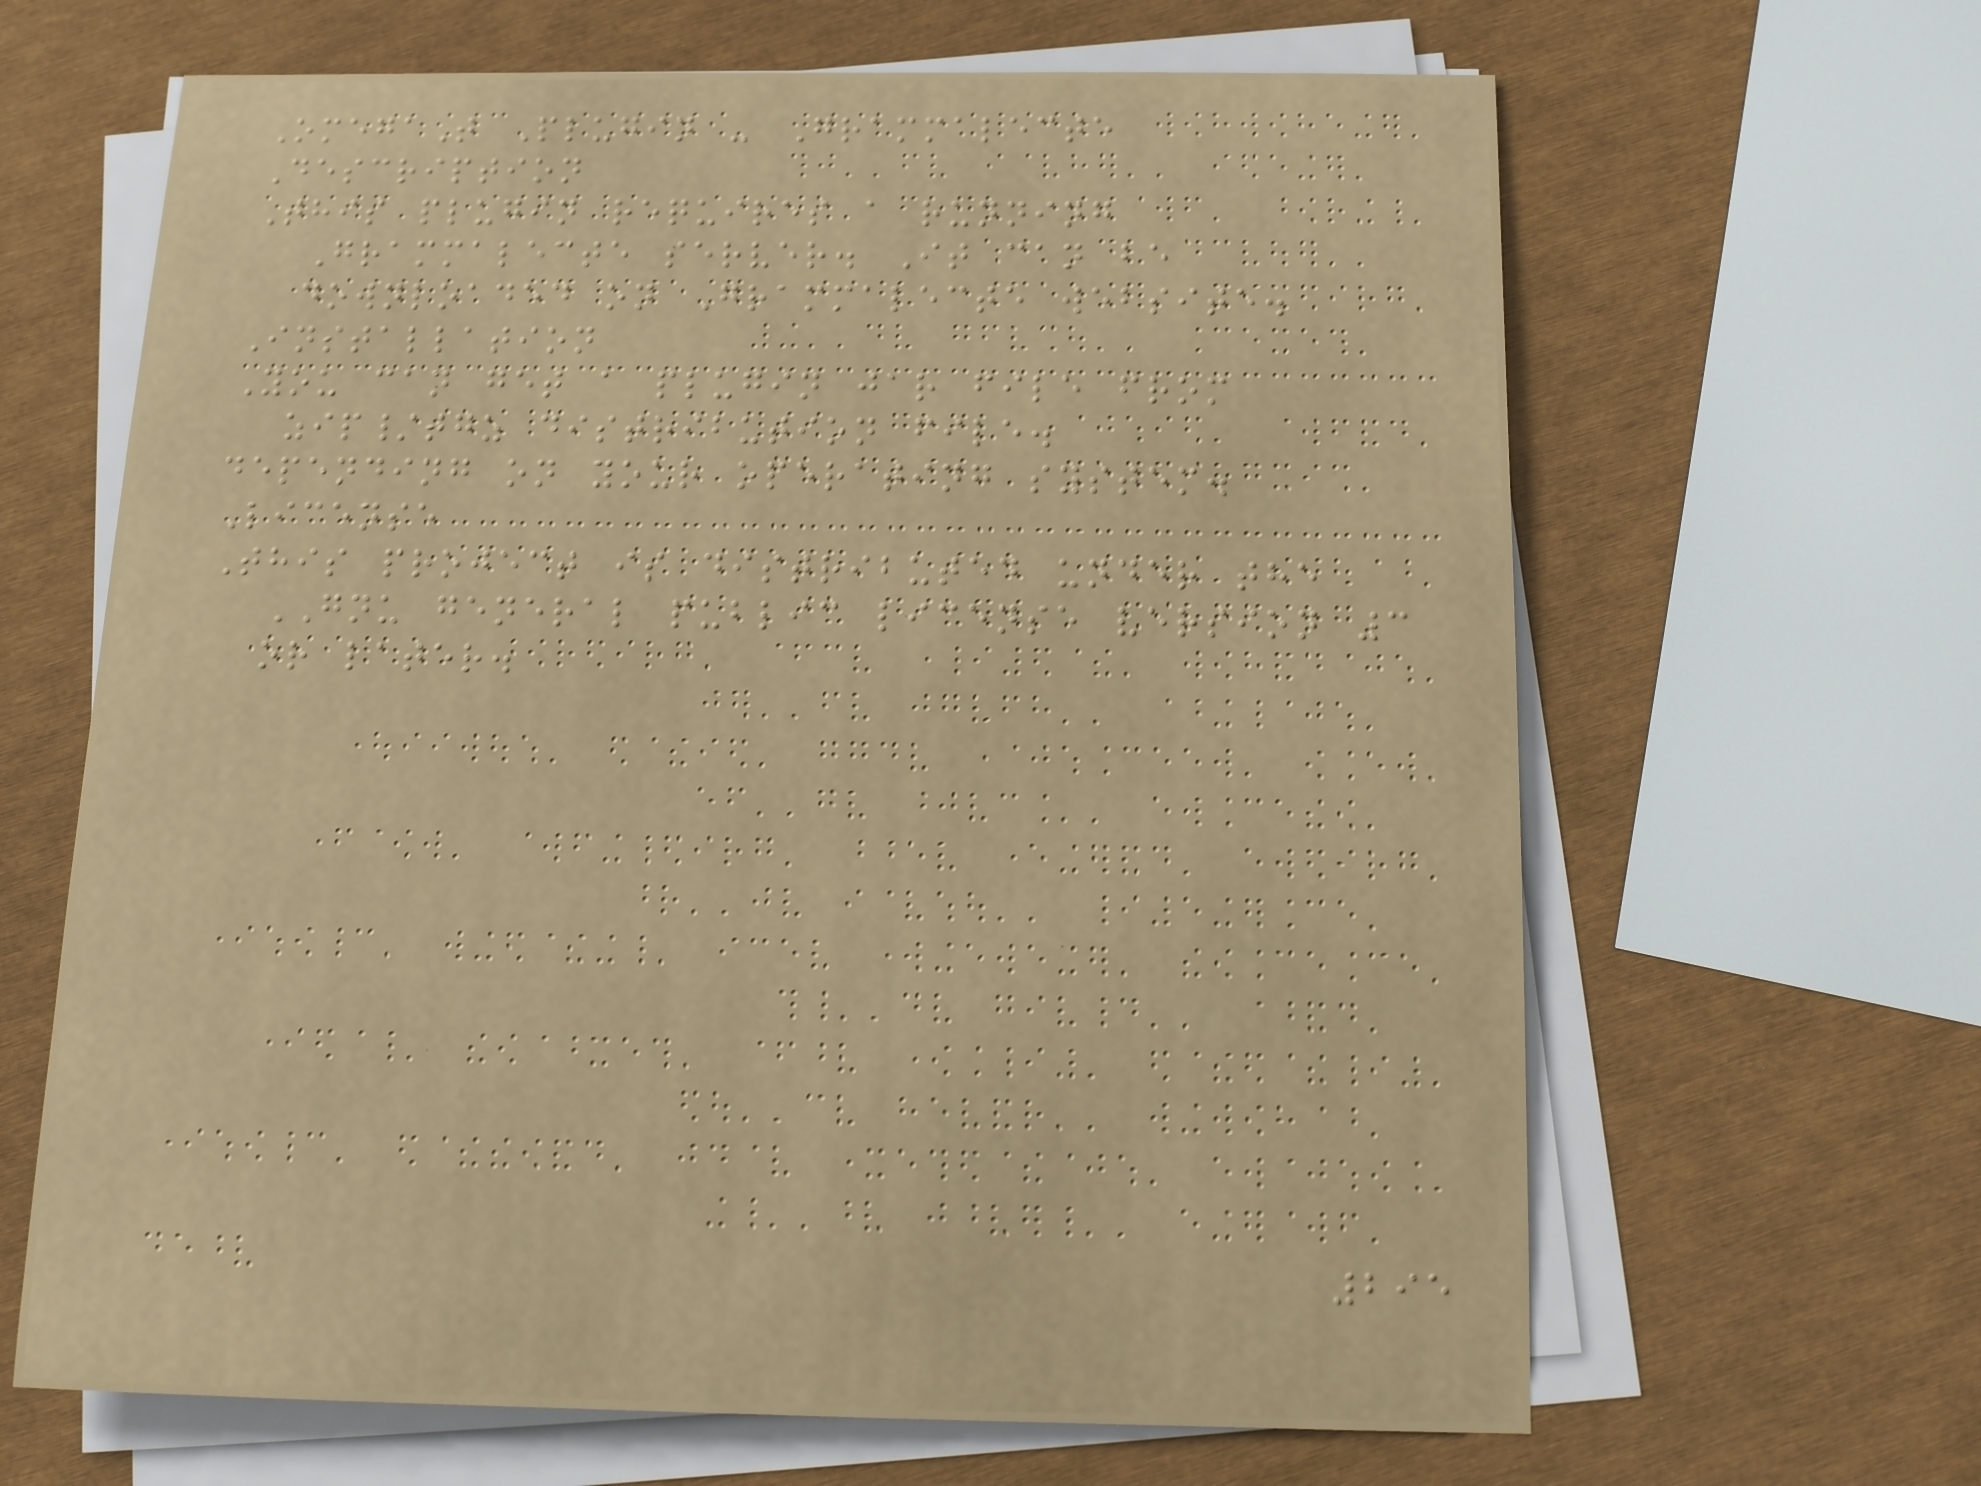OmegaT Plugin - Grammalecte
Description
This plugin requires a running
Grammalecte server. It can be
downloaded on Grammalecte website.
Installation
You can get a plugin jar file from
zip/tgz distribution file.
depending on your operating system.
License
This project is distributed under the
GNU general public license version 3
or later.
295
